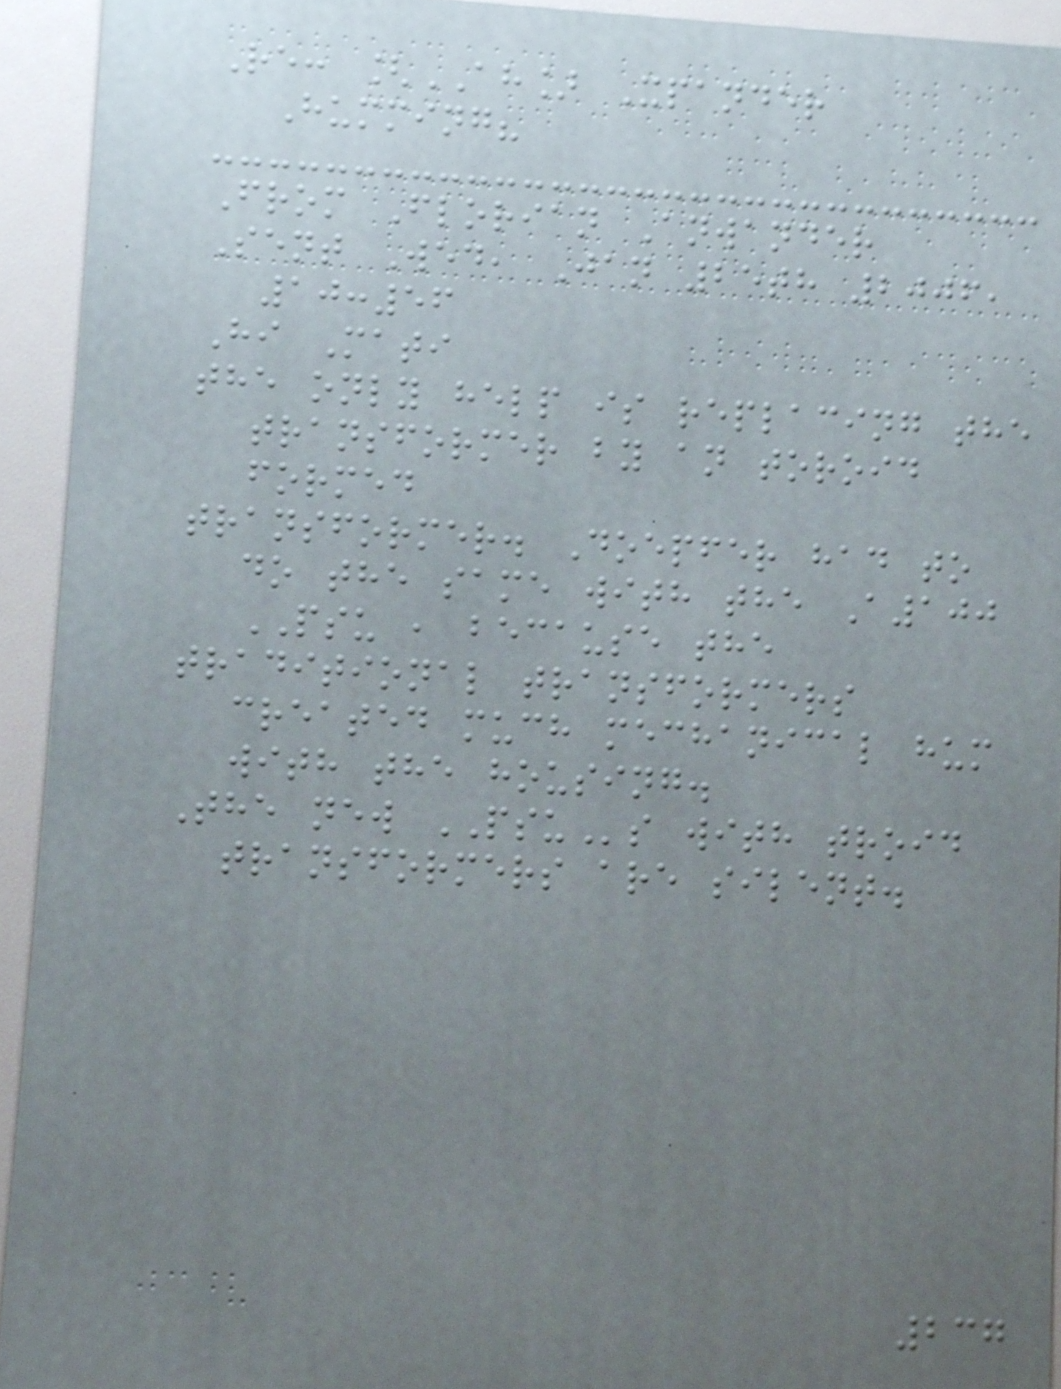Re: [AH] Xpander
Humming?
From Florian Anwander
Sent Wed, Jan 25th 2006,
10:56
Hi Mati
the only help is replacing the
transformer by an toroid
formed
transformer. Doepfer had to
do the same with the A100
PSU , because the
traditional transformers
created much mechanical hum
with the housing.
The new PSUs with troid
transformers are silent.
237
